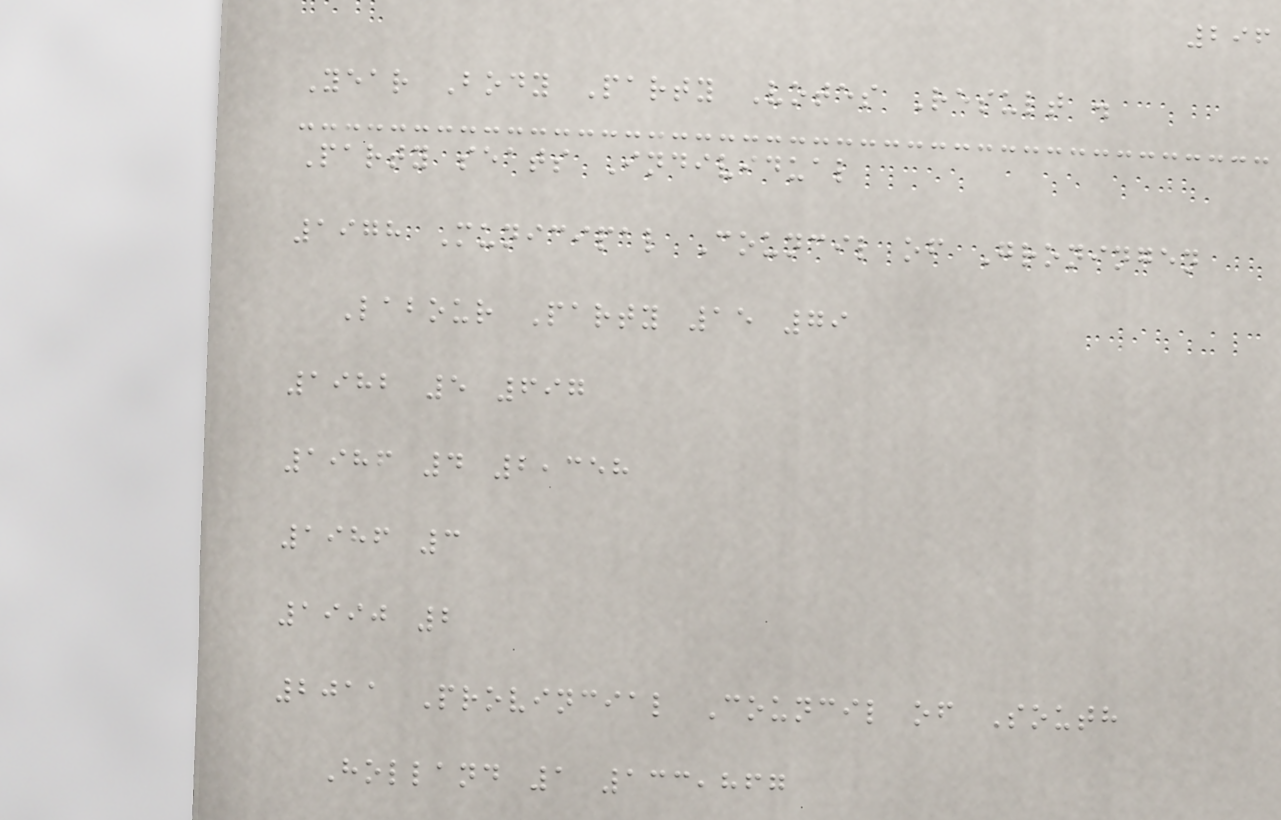296
Year Body Party Votes Result .
Party seats Individual
1978 Municipal Council of Groningen
Labour Party 15 79
1982 5 697
1986 4 2,358
1986 3
1990 2
2011 Provincial Council of South
Holland 1 133,867
